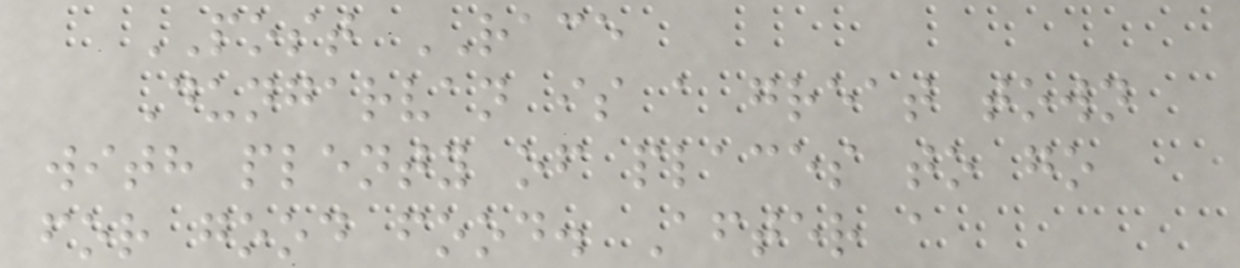POST RACE
Dungarvan is a great town
with plenty of places to go
for good food. After a
